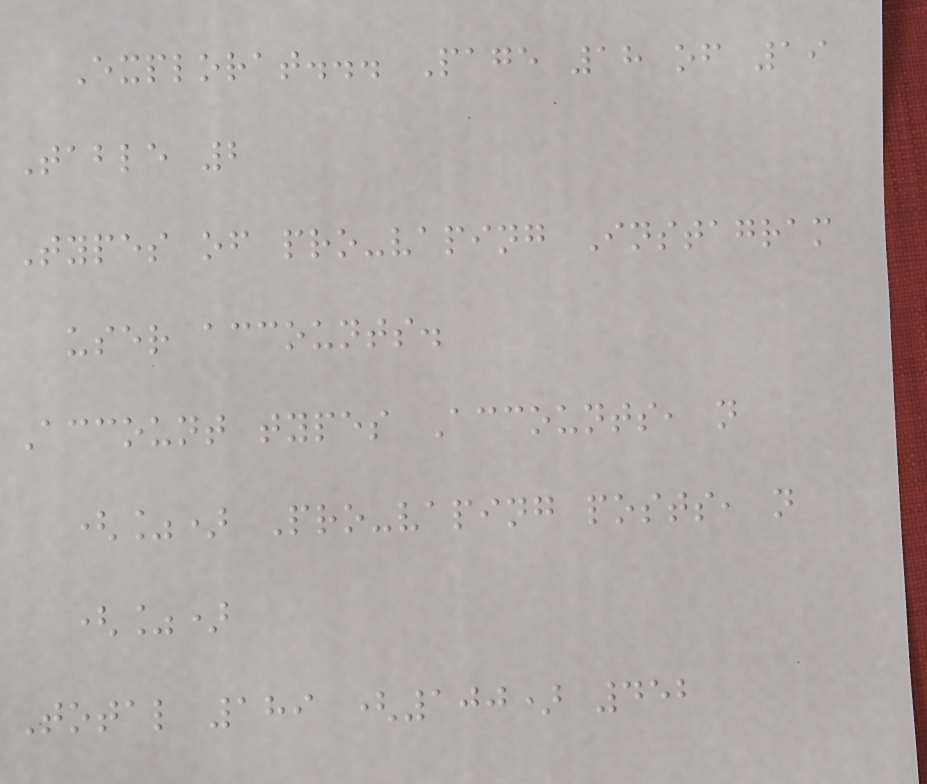Explorat... Page 18 of 19
Table 2
Types of pro-vaping Instagram
user accounts.
Account types Accounts, n
(%) Pro-vaping posts, n
(%)
Total 189 (100) 452
